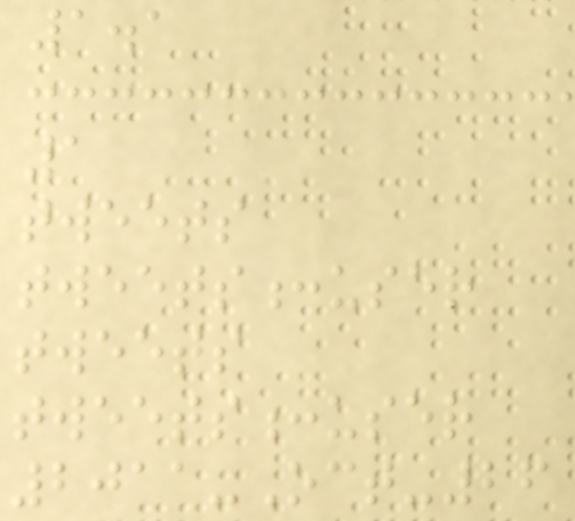1.1
1
tweets
tweets:user
tweets
tweets:user
2011-Oct-26
